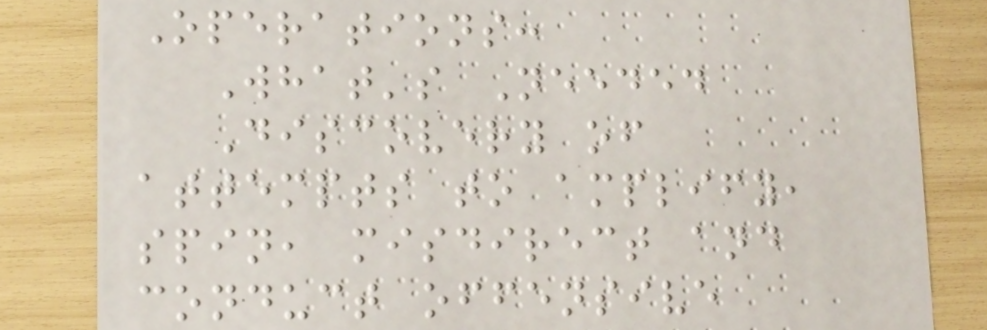Operations:
What's Needed
Discovery of
attempts to amplify,
spin, misdirect and
conduct offensive
